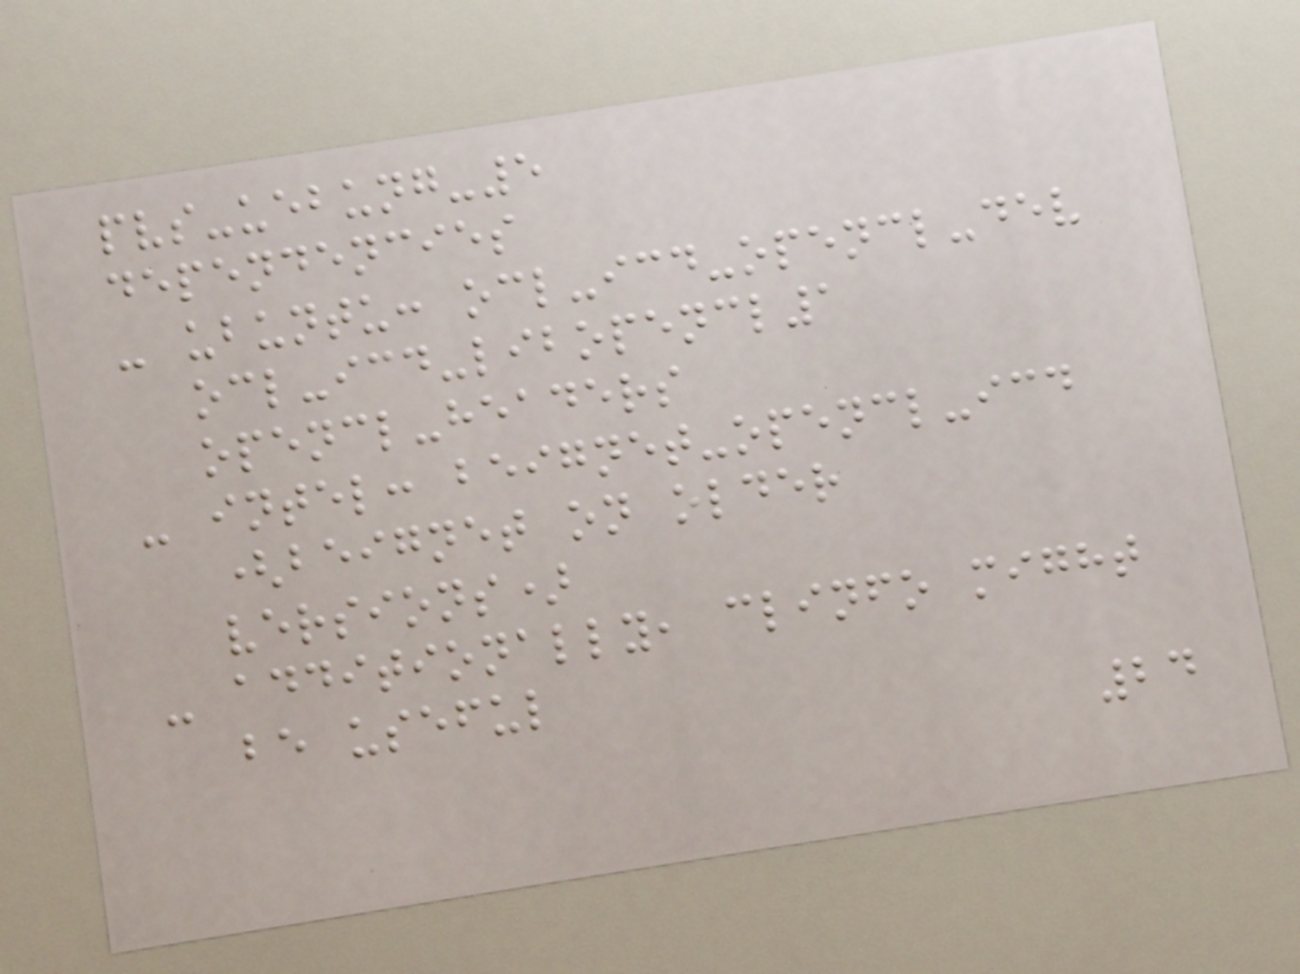pvs-uebung-5
dependencies
- ubuntu: ocl-icd-opencl-dev
ocl-icd-libopencl1
opencl-headers
- intel: beignet-opencl-icd
(beignet on older
versions)
- additionally, clinfo might
be useful
24
